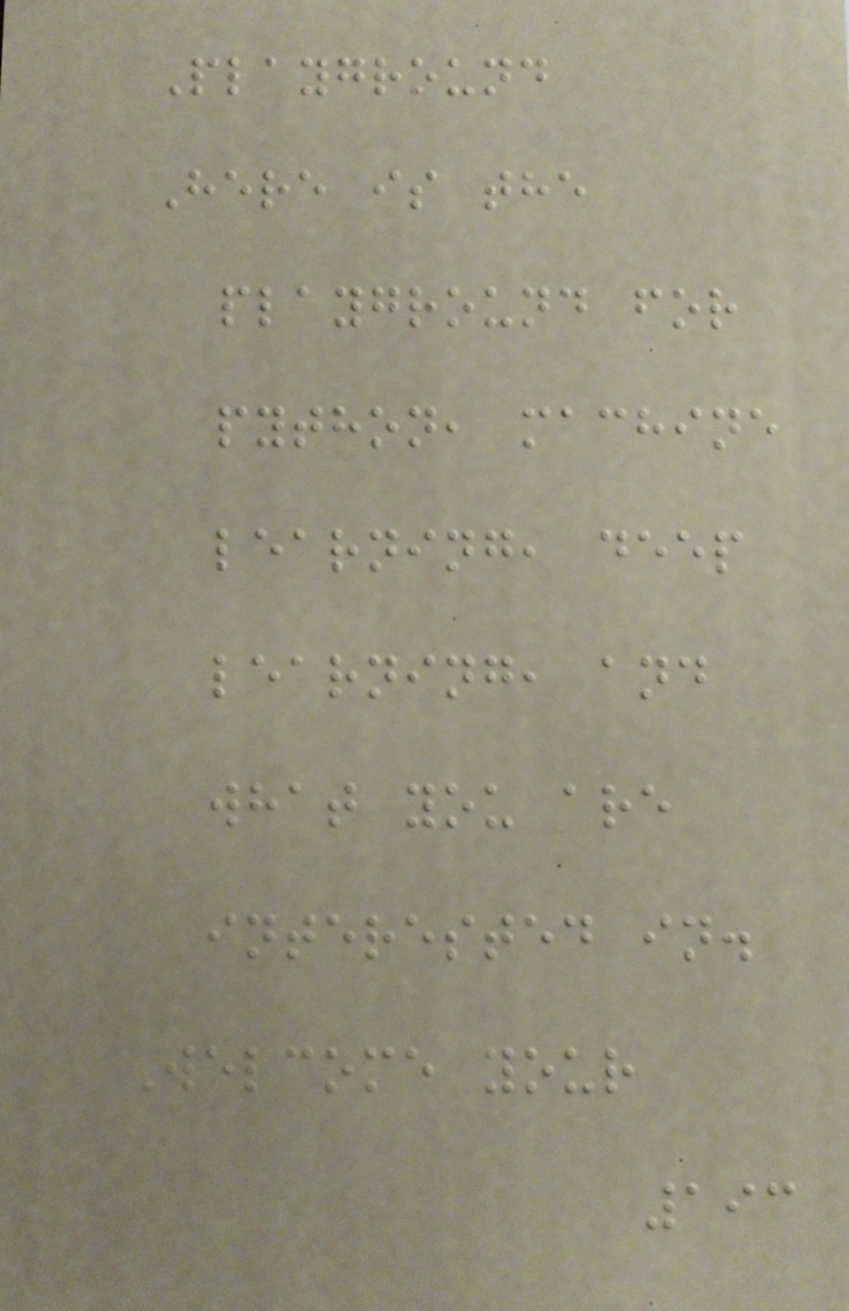Playground
Here is the
playground for
python, machine
learning, deep
learning, and
what you are
interested in.
Welcome your
193
